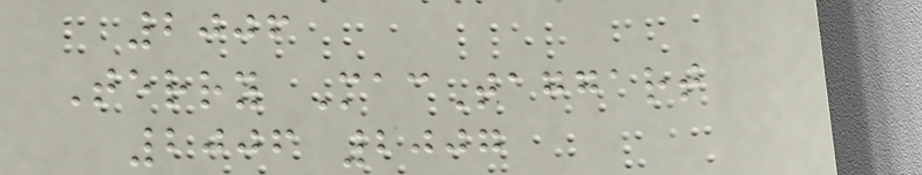2006
Terry MacTaggart
2006 2007
